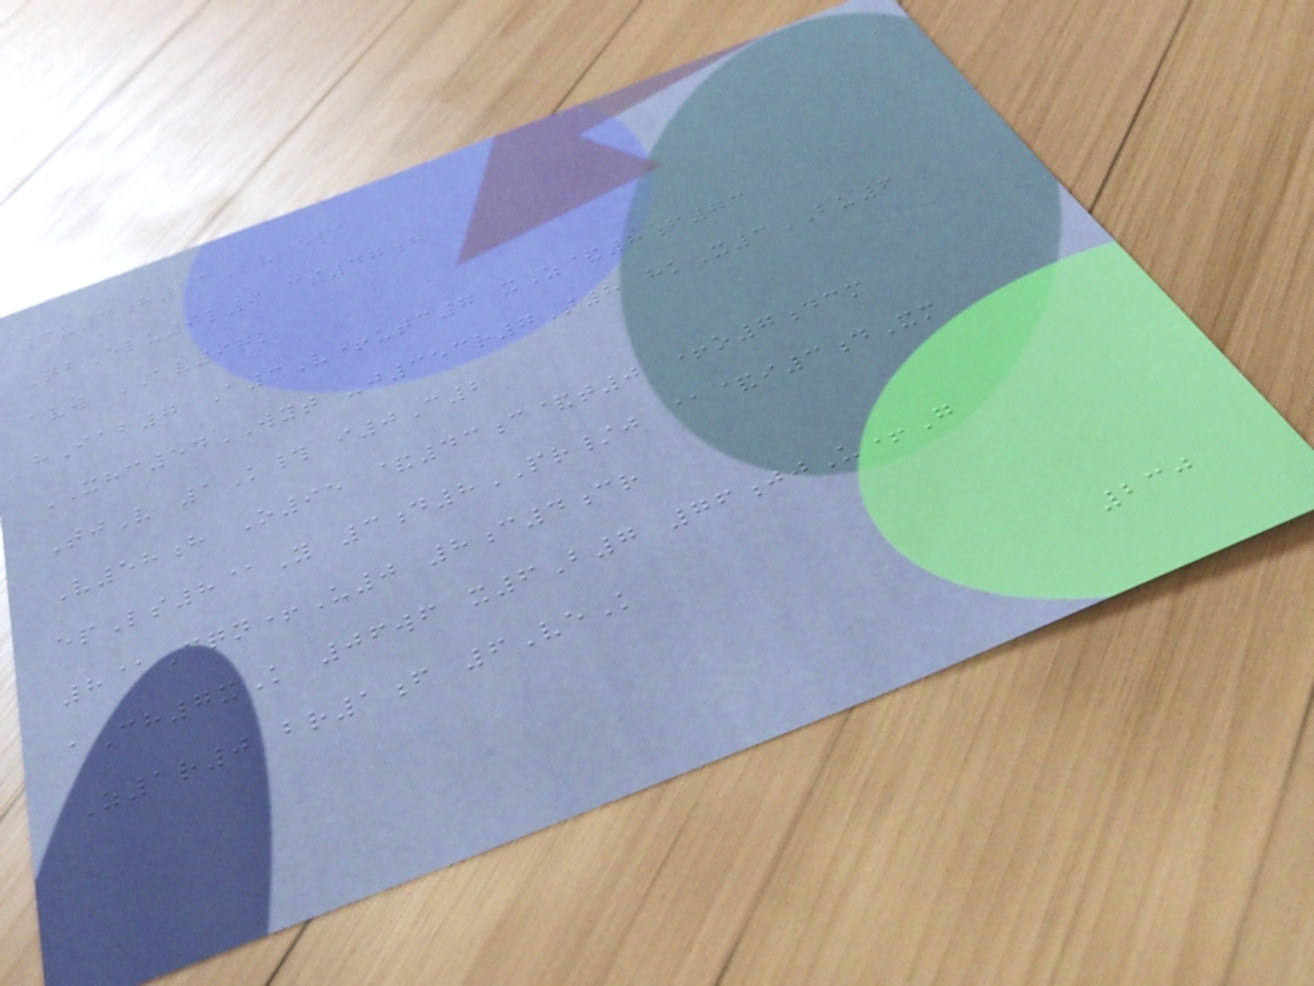3u4h53Lv epa
QbElu0l6 cs47g
avw AV9qk
hIab7 A3V+utc7 xZ&8f73
XHC54WYT -j353r7T8 hkX3BU6
TjV 1K# i0C2
V58h O95 &43c&t0 +o7dcm
epLs8@Y 3d8PR/j @&i3dXm
8@Cqn+U0 8c4cr
aCh7xK 06wf x6B7 76jjU+G
Z1r0 br1f 6VeK
230
